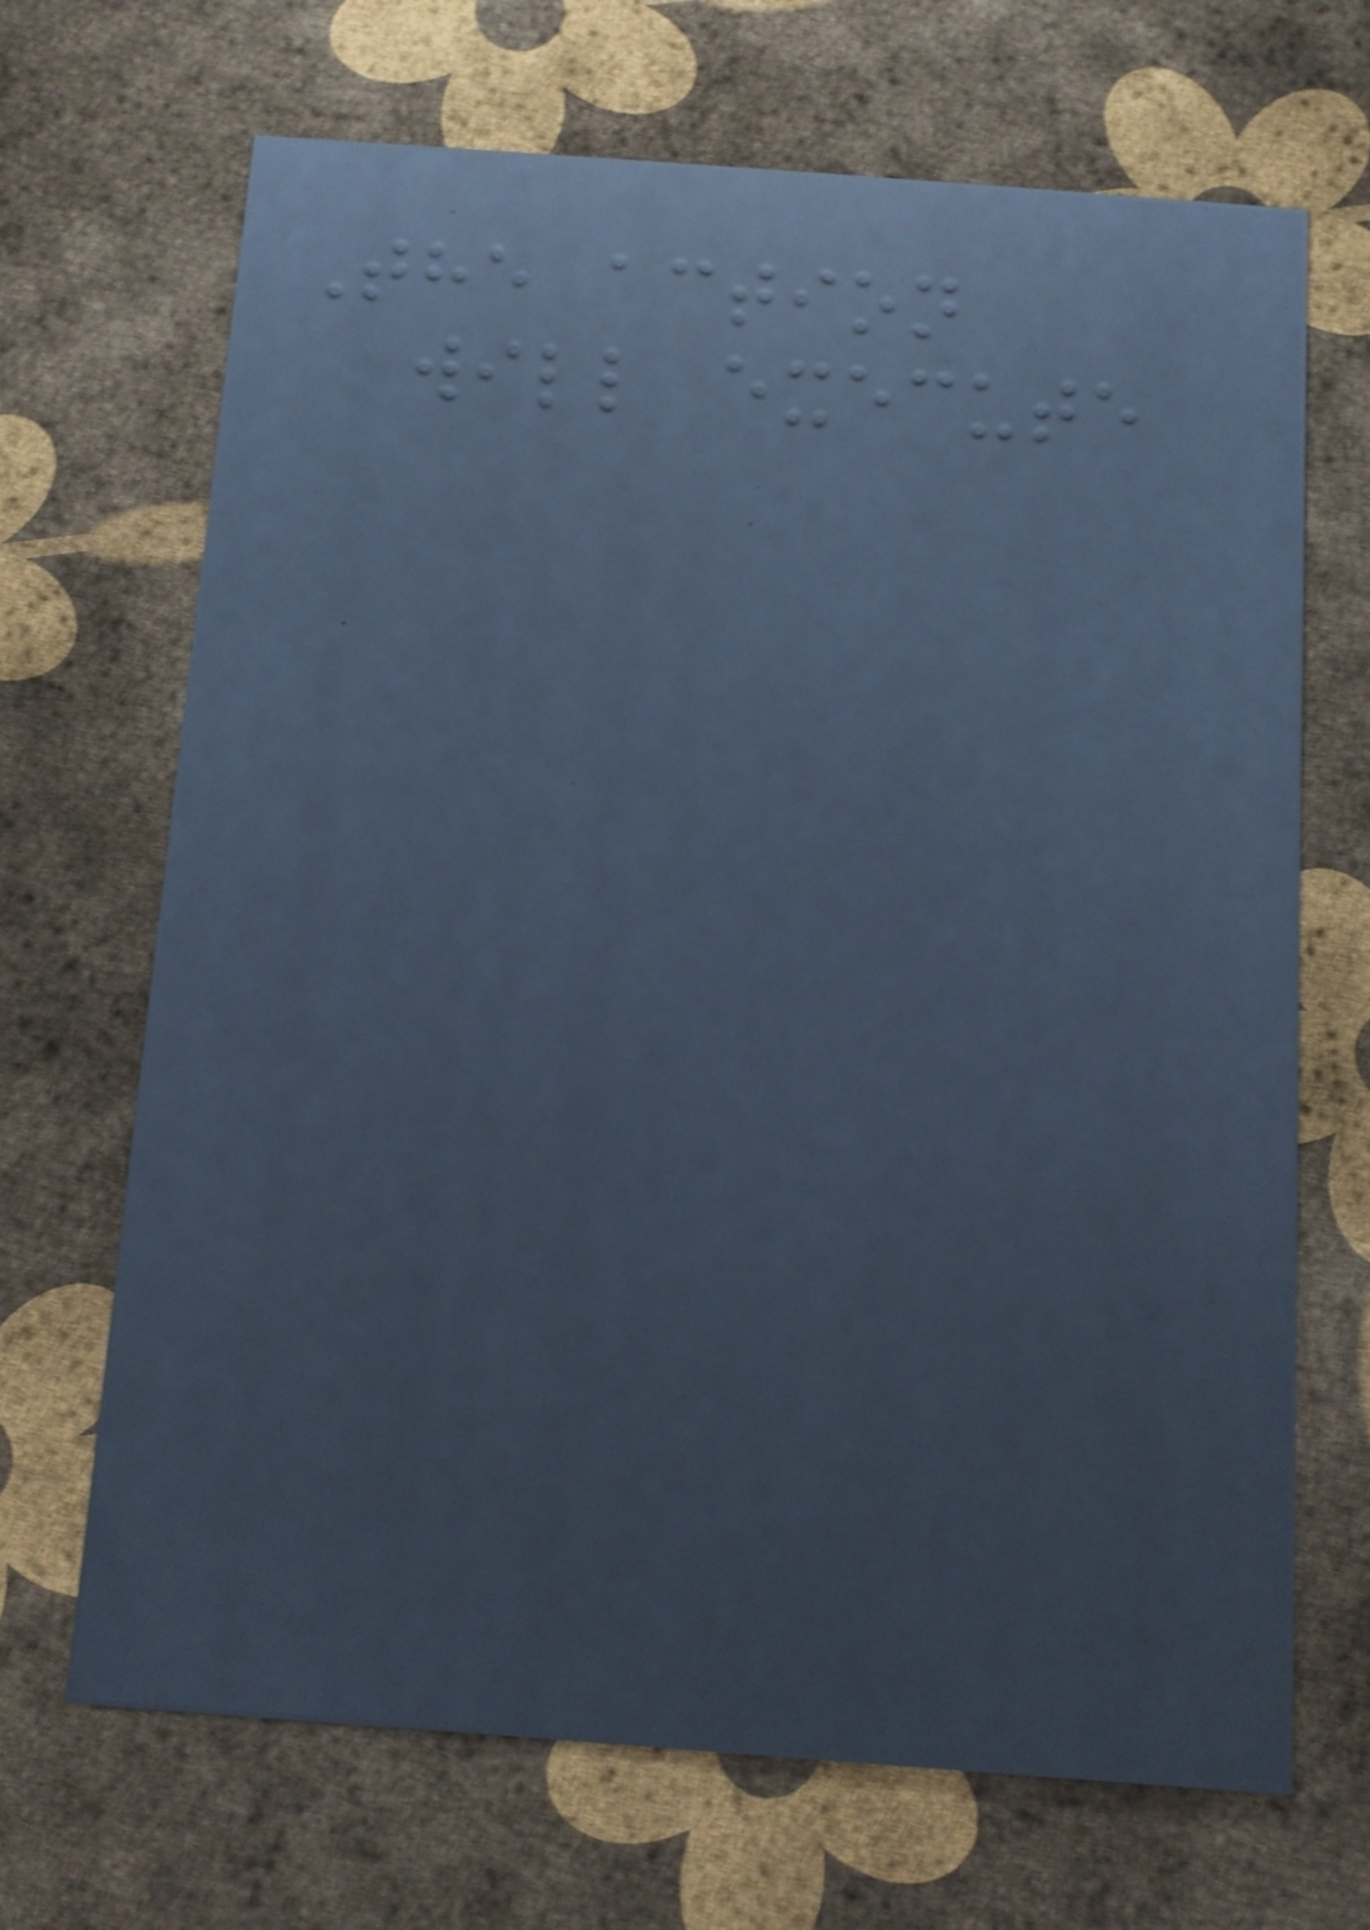The action
will execute
